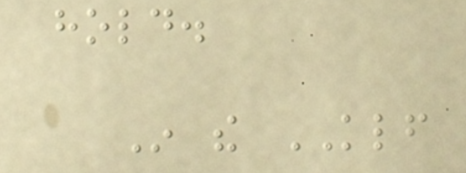hold.
In the KLF
